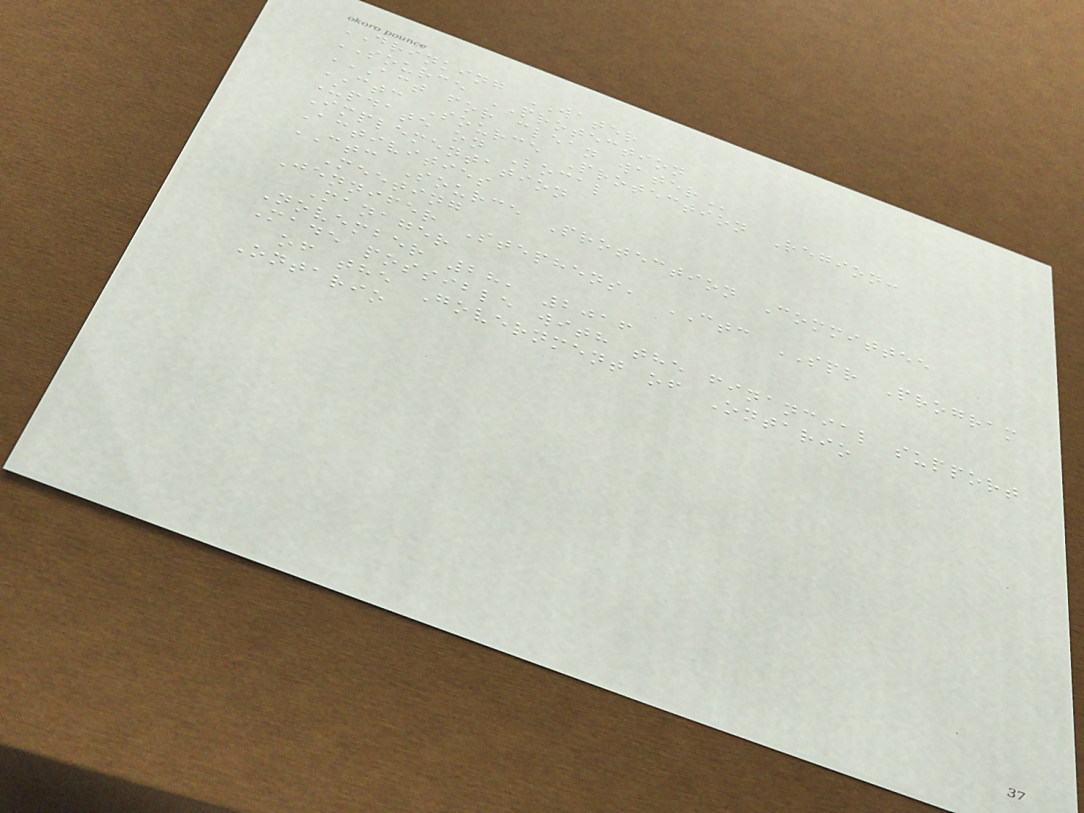DRINKING WATER
SOURCE PROTECTION
ACT FOR CLEAN WATER
CTC Source Protection Region:
Update on Local
Implementation
Activities
CTC Source Protection Committee
Meeting
Jennifer Stephens, CTC SPR Program
Manager
November 28, 2016
Made possible with the financial support
of the Government of Ontario
Ontario
